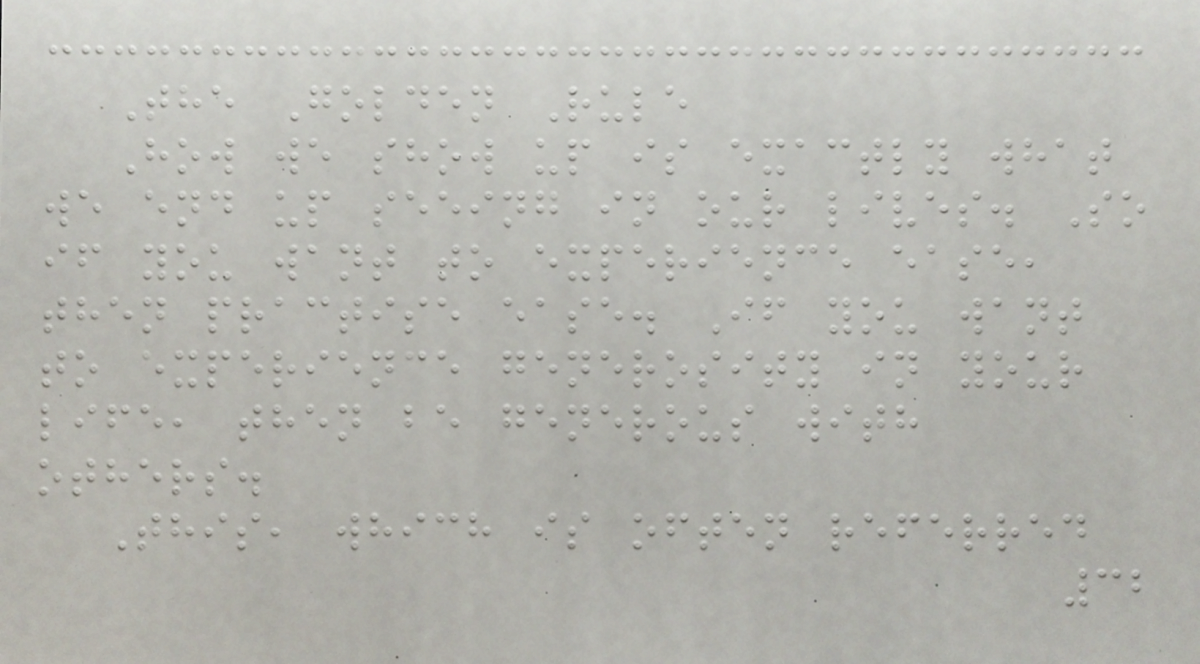The Golden Rule
How we show up is exactly what
we end up seeing in our lives. So
if you want to experience ease,
then practise ease. If you want
to experience generosity in your
life, then be generous with
others.
This, which is often referred
32
